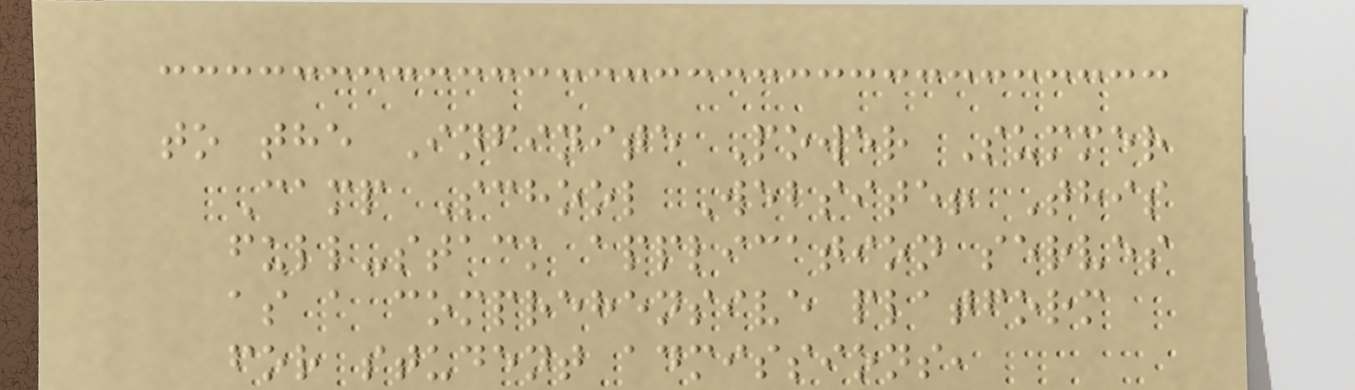to the Infinite Power Summer
Camp School Website! This
full-stack application serves
as a comprehensive platform
for student admissions,
